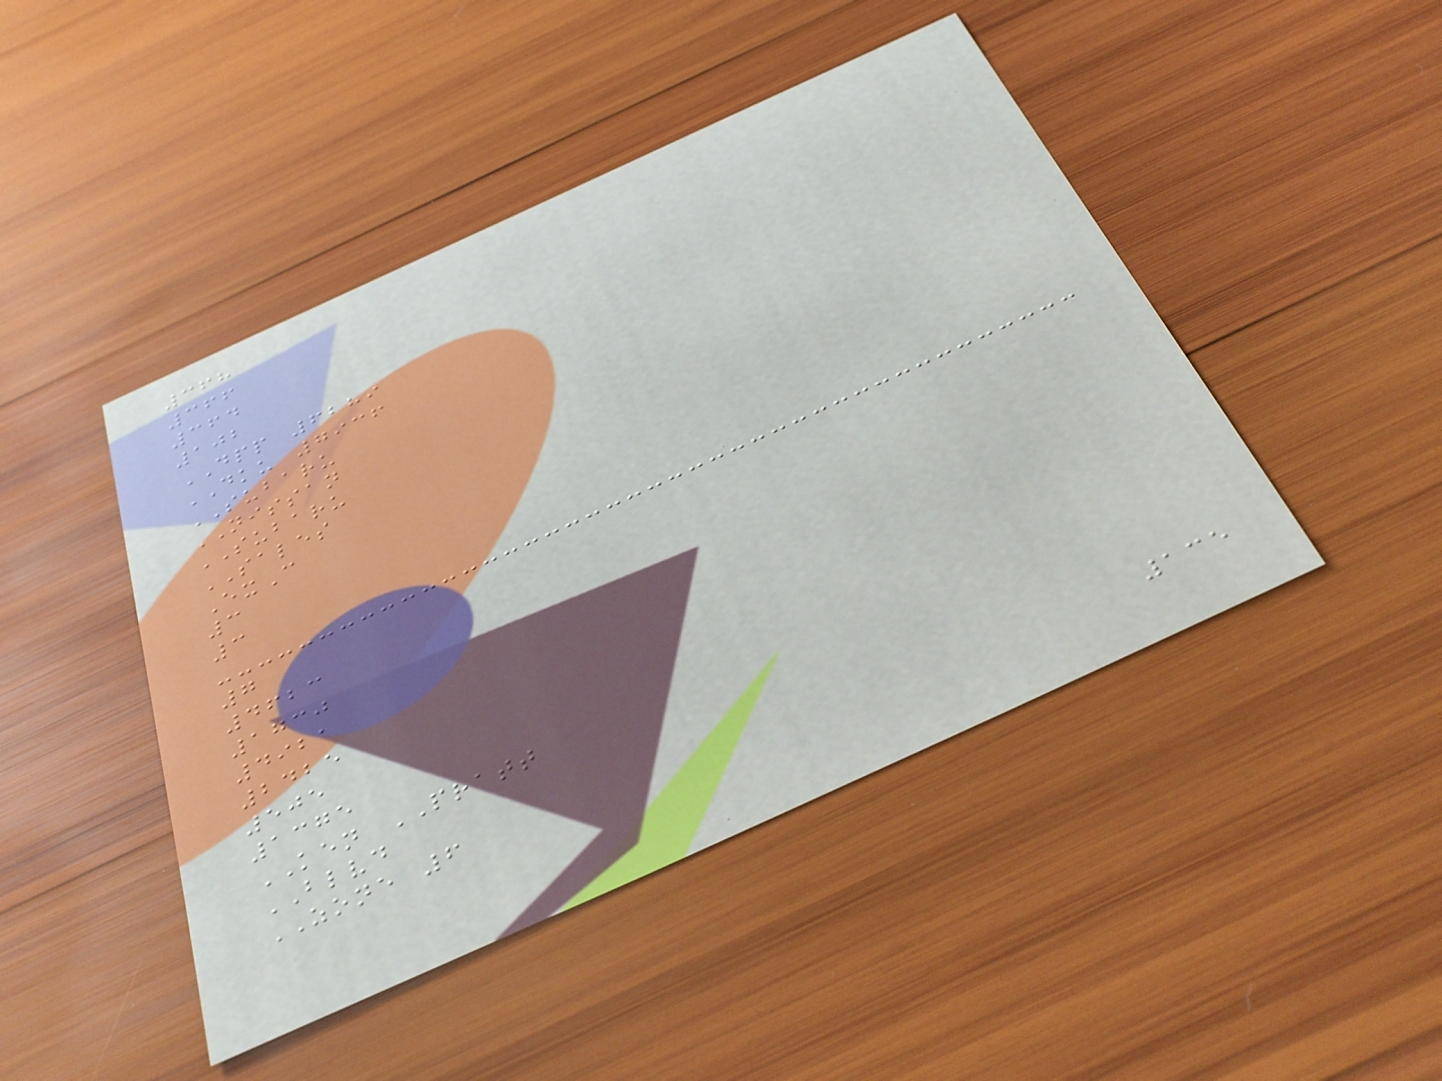368
366
364
102
DPP 6289
DKU 7936
SUBARU
NISSAN
SUBARU
SALES
ExC
3
3
7
4623
1730
4921
2425
505
1375
KEN PRATT
BLVD
ZONE 6
135
